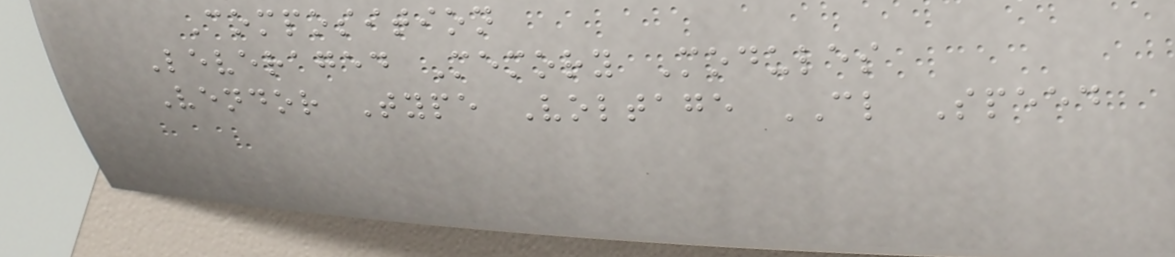Composition
Leveraged Memory Modules
Vendor Type Voltage CL Speed
